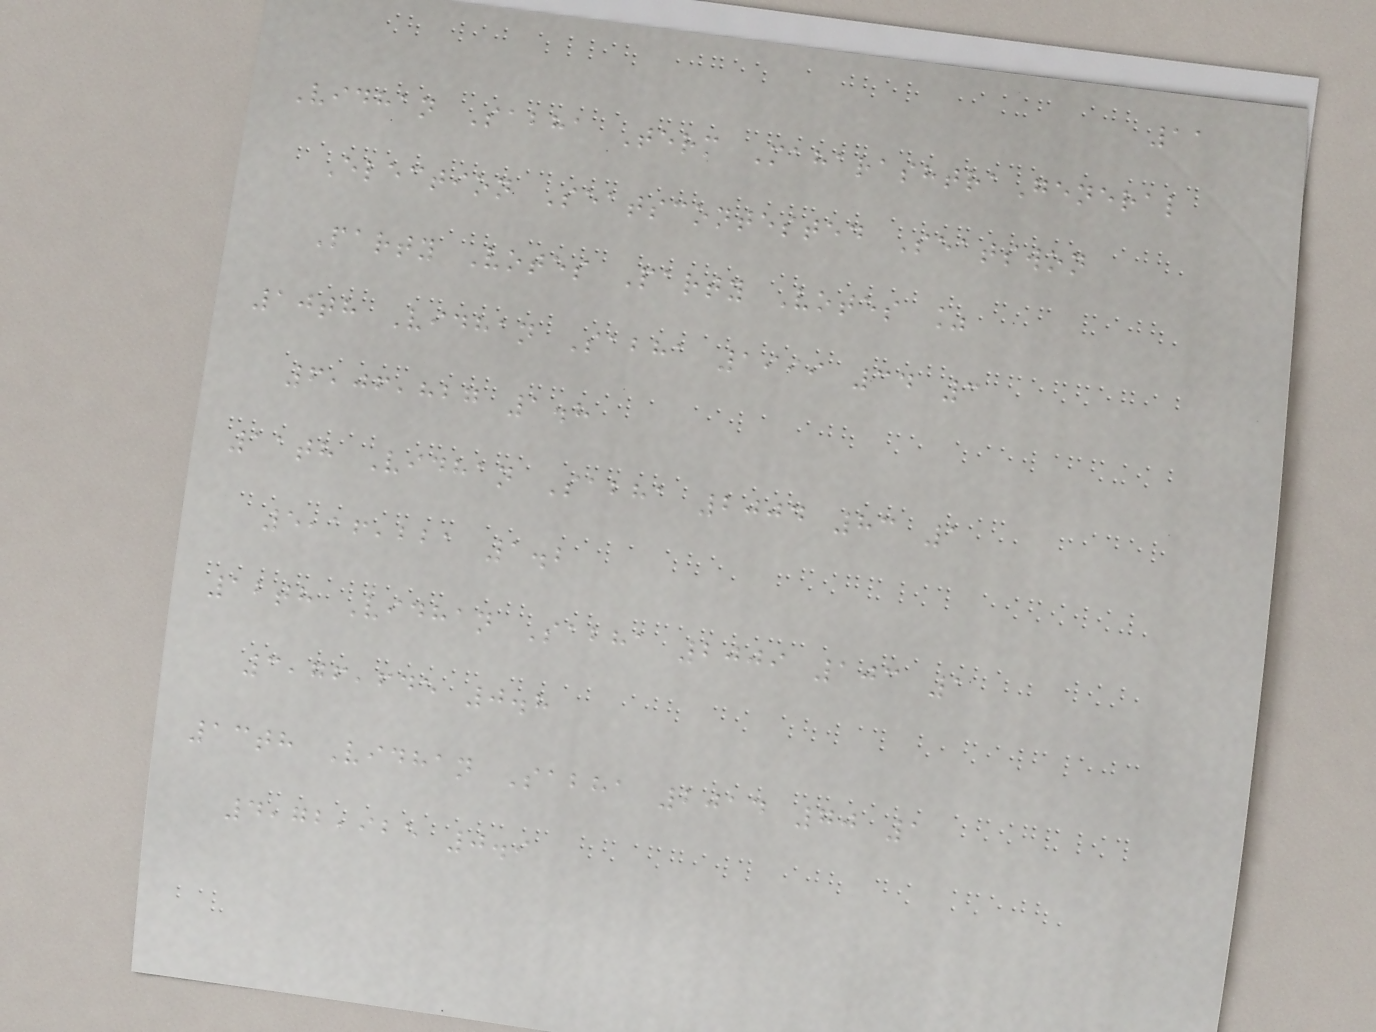11
Vidhan Sabha Term MaharashtraGeneral
Election Seatscontested Seatswon
Party Votes Party Votes %
10th Vidhan Sabha 1999 34 3
6,06,827 1.8
11th Vidhan Sabha 2004 83 1
5,16,221 1.2
12th Vidhan Sabha 2009 103 1
3,76,645 0.8
13th Vidhan Sabha 2014 70 1
4,72,925 0.9
